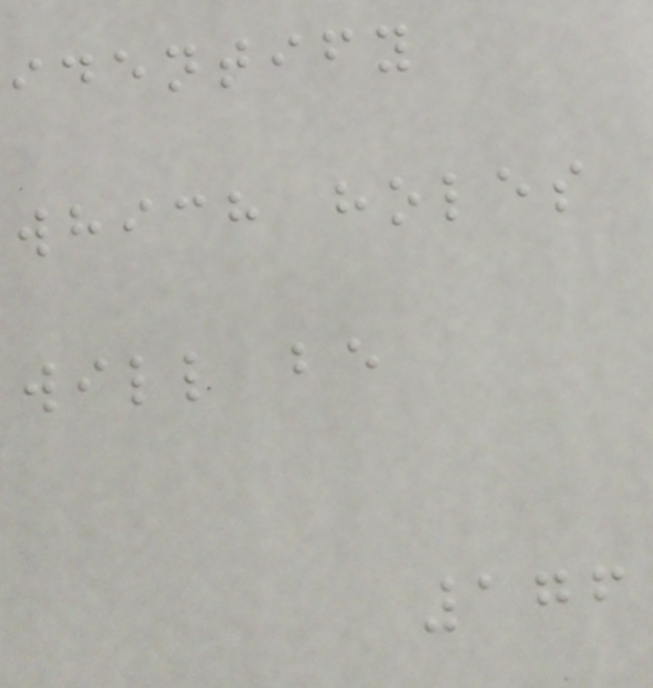identify
which holes
will be
176
